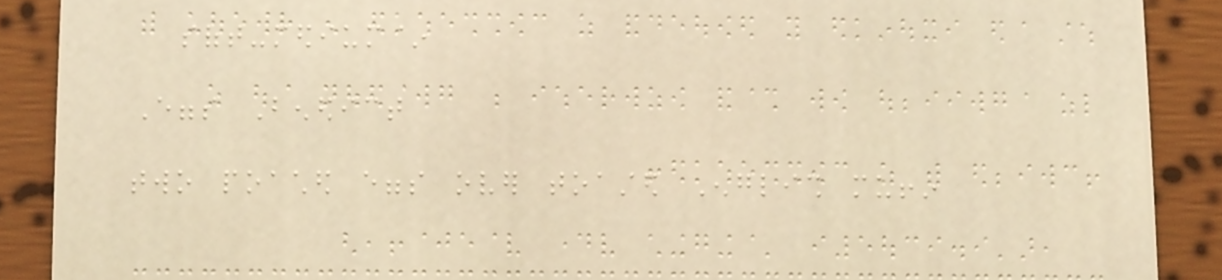soft-medium~
Eggs Benedict
two poached eggs over toasted English muffin
